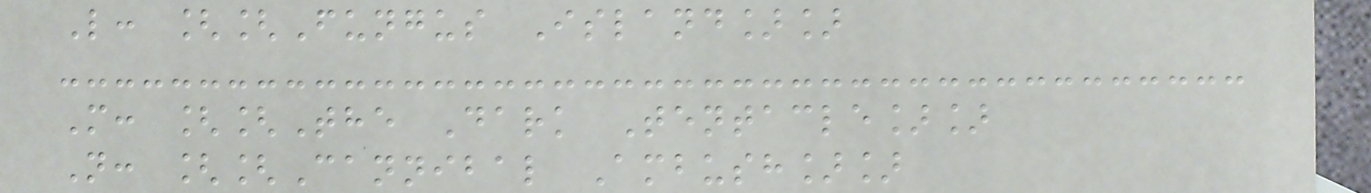L: [[Fungus Island]]
M: [[The Dark Tentacle]]
N: [[Cannibal Ambush]]
